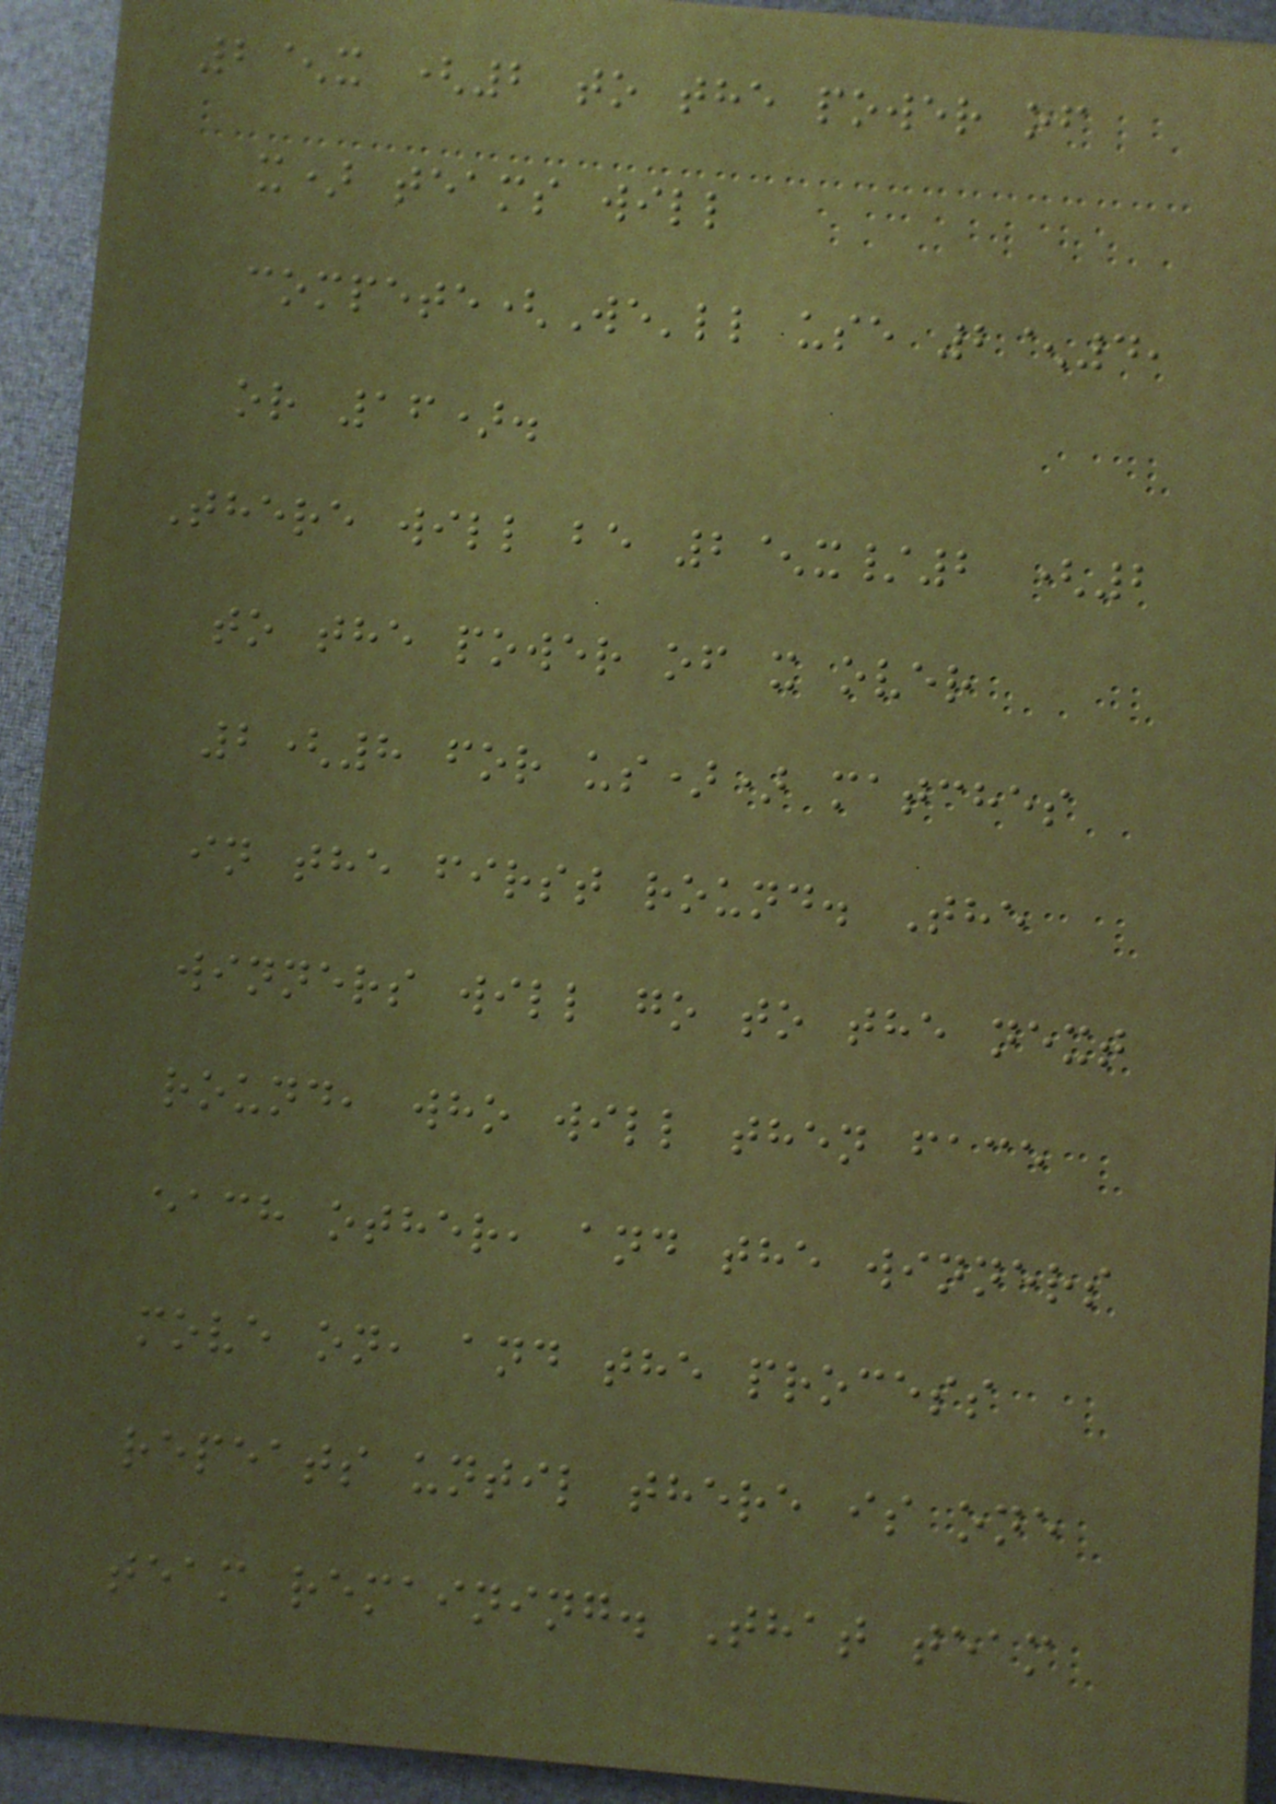2^x (2 to the power of
x) teams will
compete(We'll use 2^4,
or 16).
There will be 2^x/2 (2
to the power of x over
2(8 for us)) matches
in the first round. The
winners will go to the next
round, who will then face
each other, and the winners
move on, and the process
repeats until there is one
team remaining. That team
